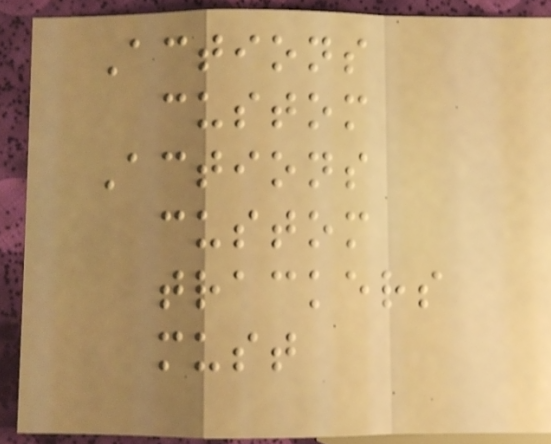Actions
custom
Actions
custom
trackers
must
